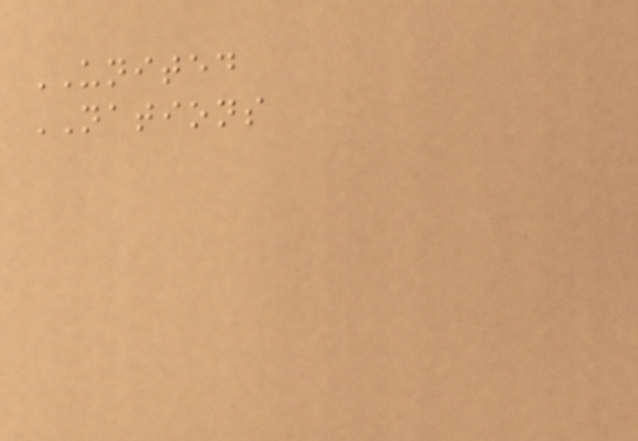UNITED
NATIONS
